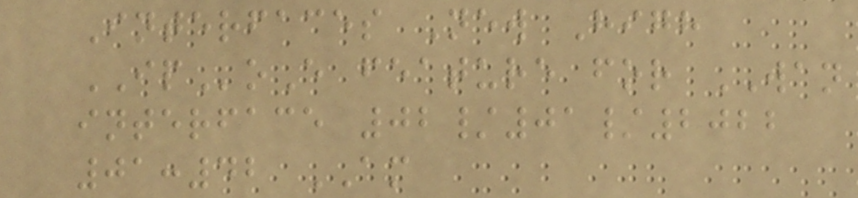Interfaces New High
IPoE feature for WAN
interface 02/01/2022
01:42 AM
